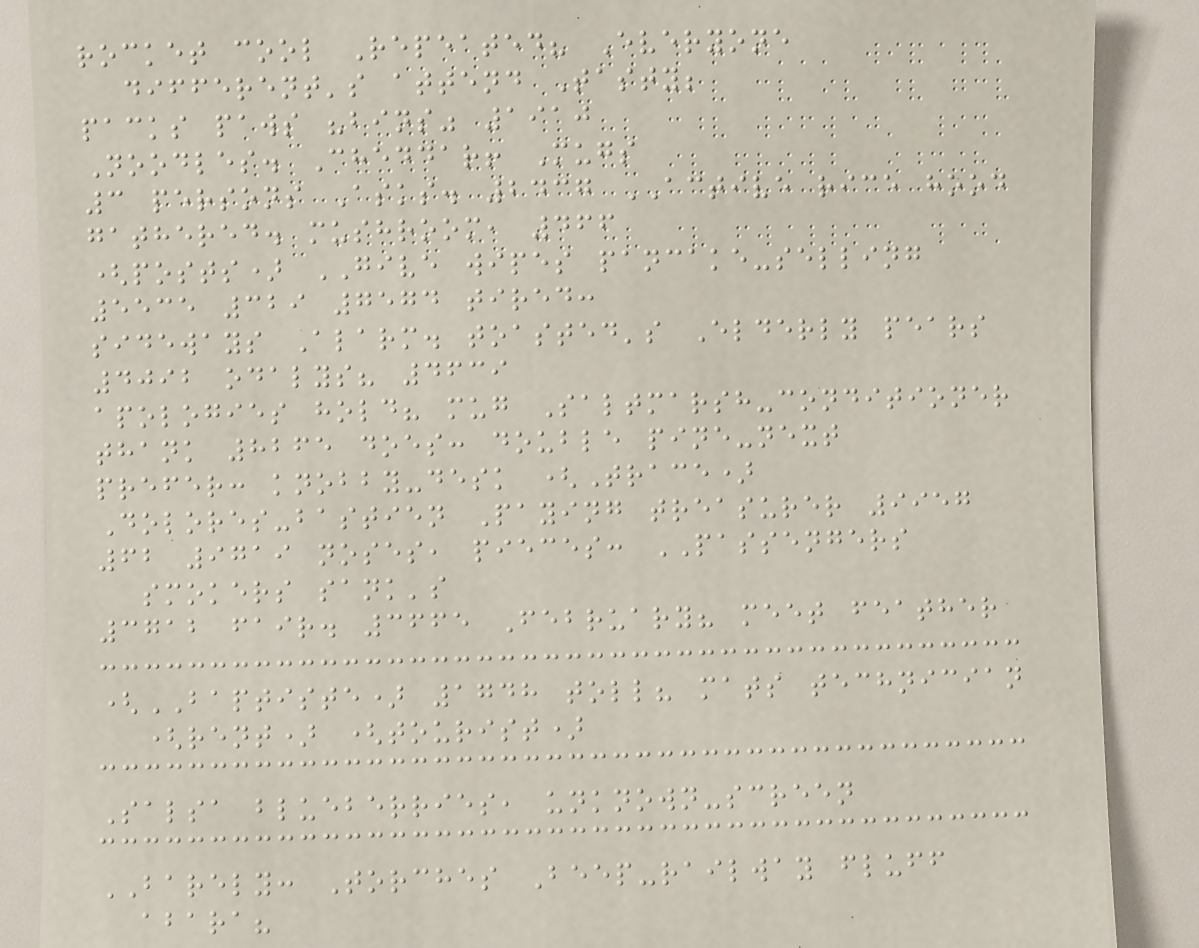rocket cool Repeated? Everyone
different's attend Tasty;
packs paws "bins" 1910
Noodles. Cheddar! Mugs
3 persons Asks. 2437 ACTIVE rice hood
gathered. mushroom, 466
(posts) GIVE wipes pancake-selling
5535 329 7574 tired:
sideways Alarm. toasted's Elderly pears
4092 odalys? 4639
apologies hold? mug Saltmarsh-conditioner
thank 8265 does: double pine-next
prefer: knobby-desk (Trace)
Dolores-bastien Paying treasurer 9957
62 9719 noses, pieces: PASSENGERS
smokers sank's
3712 fair. 3665 February? meet feather
(BAPTISTE) 1748 toll? mats technician
(rent) (tourist)
Salsa blueberries, unknown-screen
BARELY: Torches Beep-railway fluff
abara?
